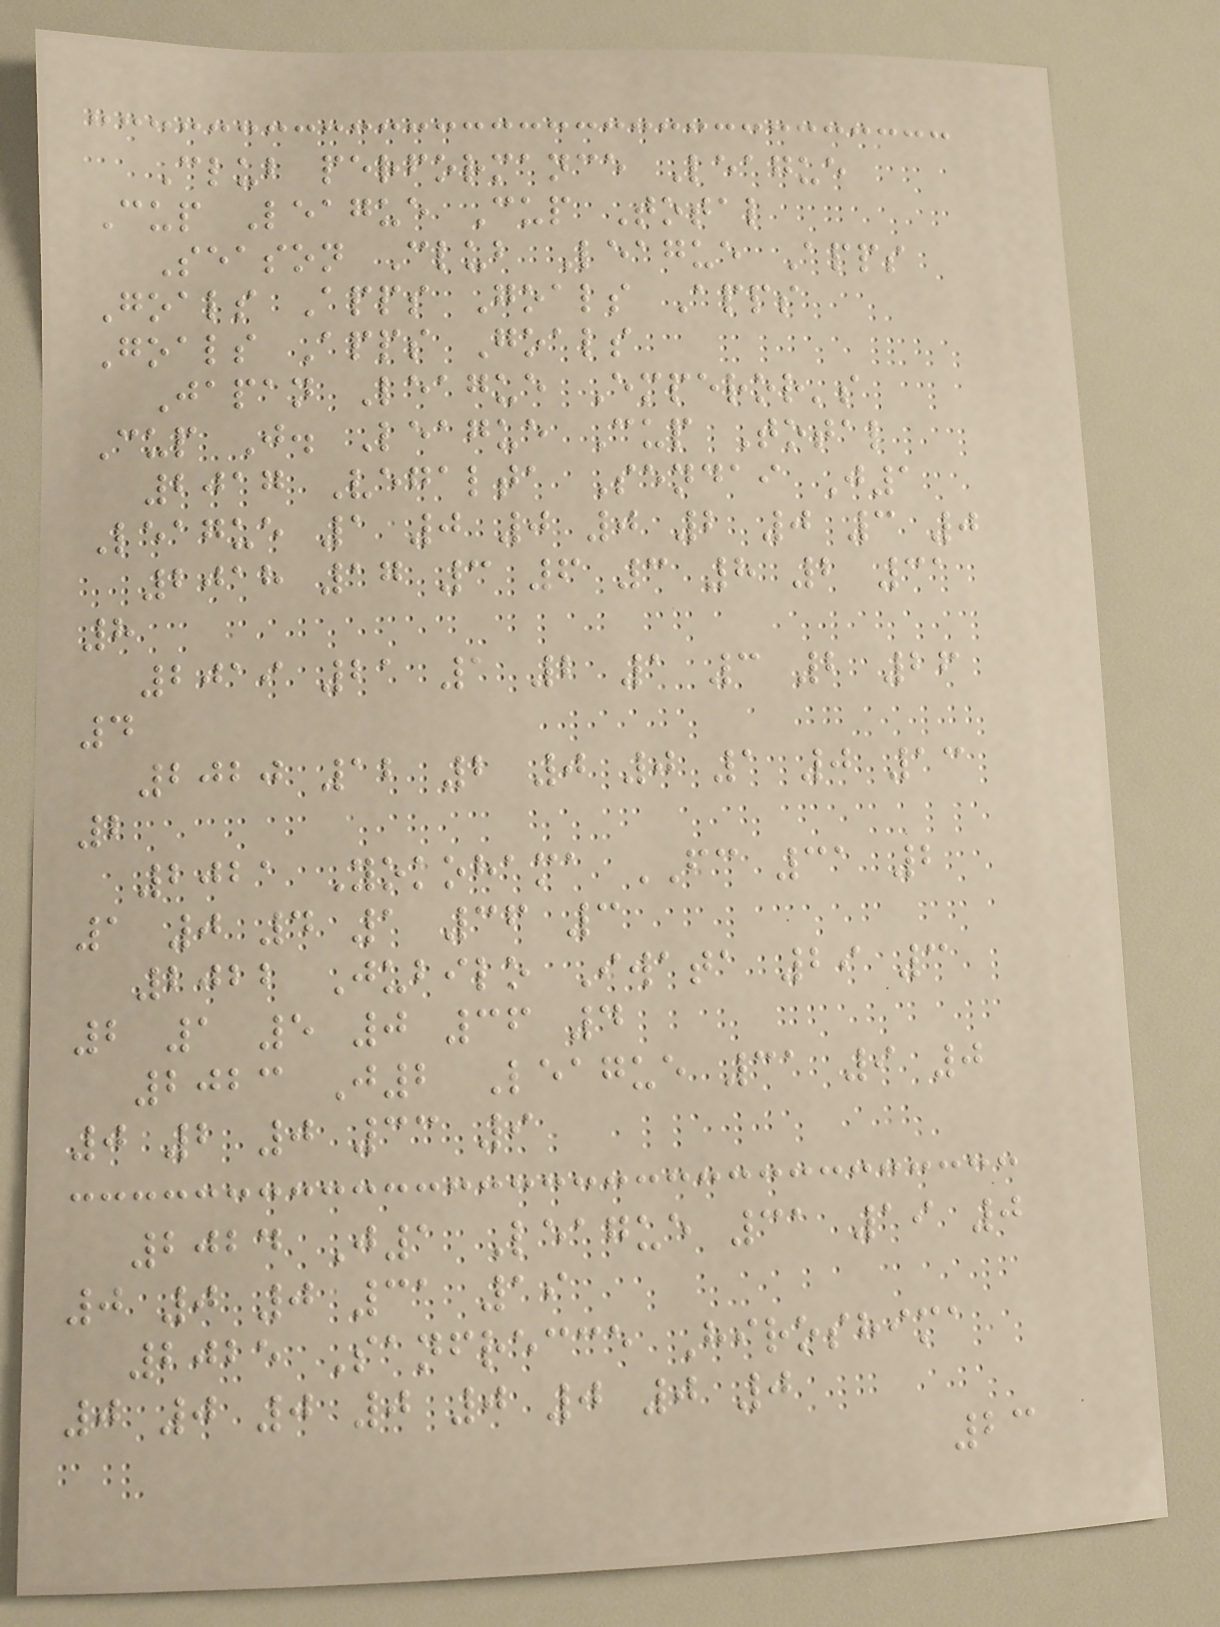Club performance League
Cup League Cup Total
Season Club League Apps
Goals Apps Goals Apps
Goals Apps Goals
Japan League Emperor's
Cup J. League Cup Total
2017 Vegalta Sendai J1
League 1 0 0 0 2 0 3 0
2018 17 3 6 3 8 2 31
8
2019 21 1 2 1 3 2 26
4
2020 12 2 0 0 1 0 13
2
2021 Yokohama FC 31 2
1 0 4 1 36 3
2022 Jubilo Iwata 29 3
2 1 5 0 36 4
2023 J2 League 31 9 0
0 2 0 33 9
2024 J1 League 31 19 0
0 0 0 31 19
2025 Sanfrecce Hiroshima
0 0 0 0 0 0 0 0
23
